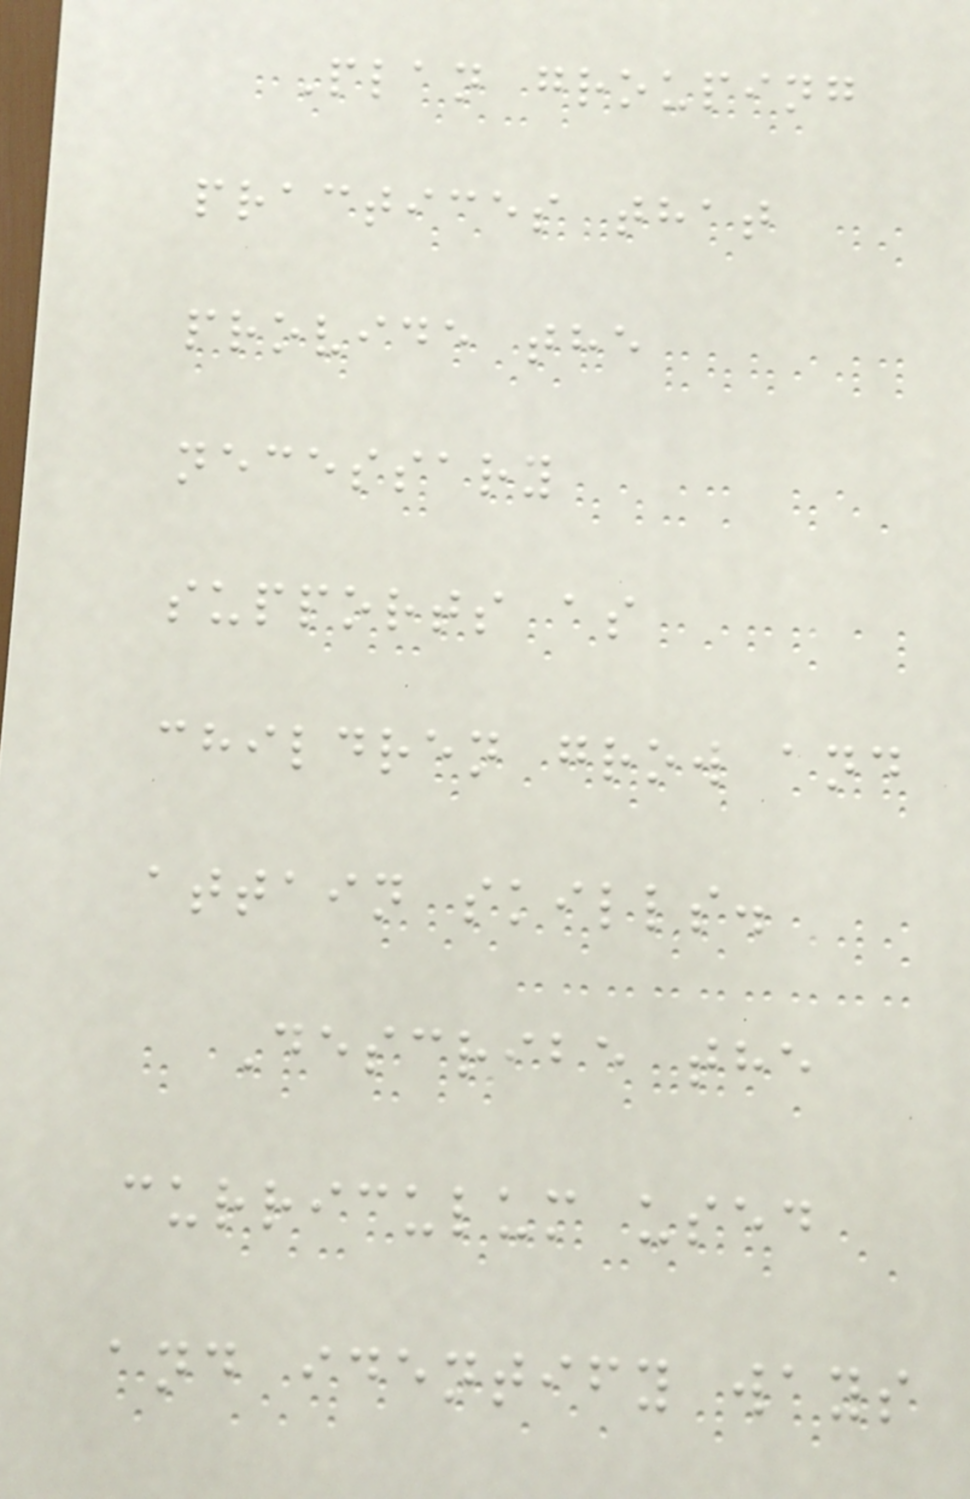Plan grouping
practices that
provide the
necessary
supports as
children grow and
attain skills.
Describe the
curriculum used
and identify ways
